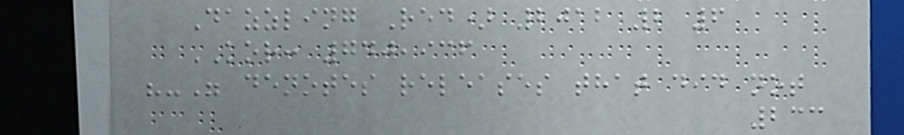Dazzling Red) 2012 2 6
KOR: 740,936
"-" denotes releases that did not
233
